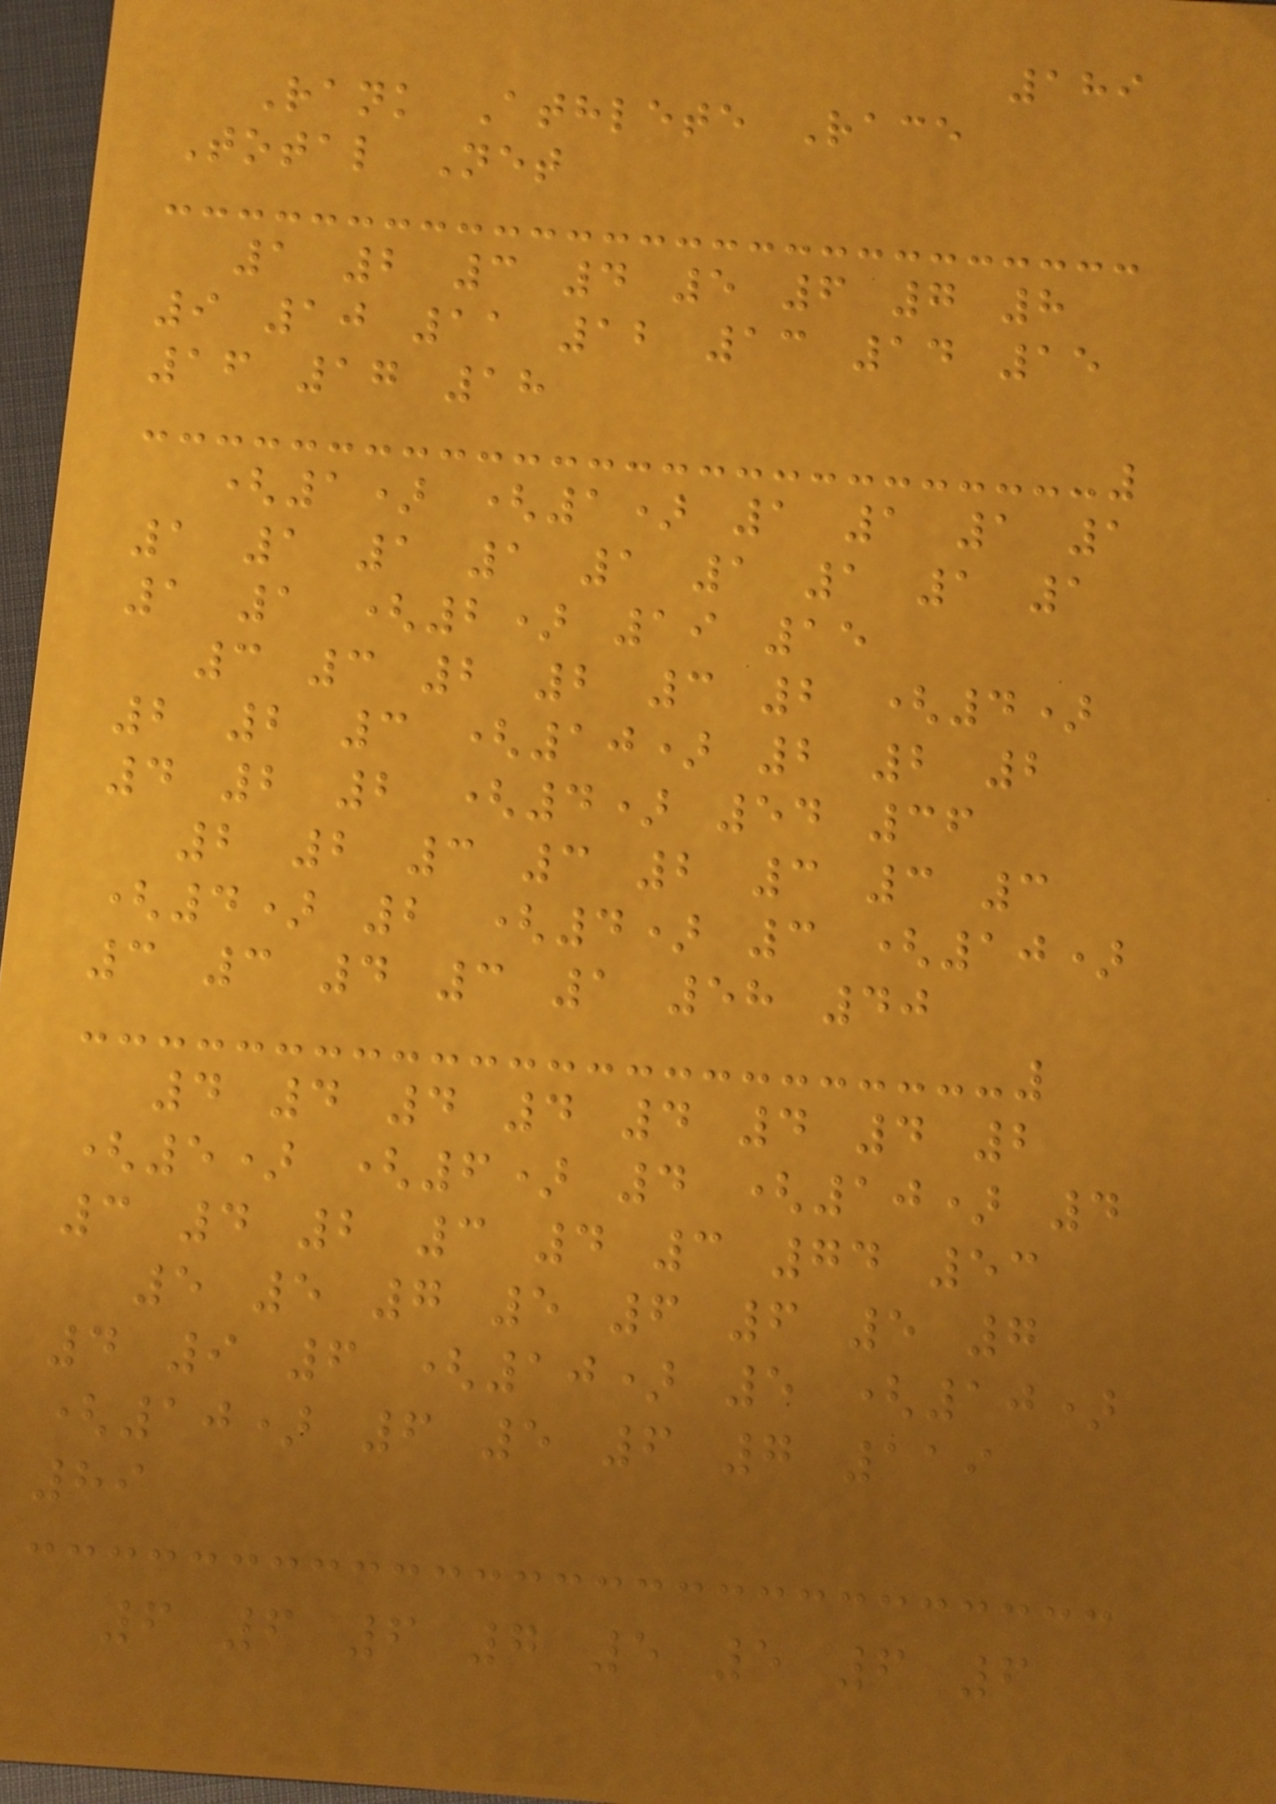189
Rank Athlete Race
Total Net
1 2 3 4 5 6 7 8
9 10 11 12 13 14 15
16 17 18
(1) (1) 1 1 1 1
1 1 1 1 1 1 1 1 1
1 1 (2) 19 15
3 3 2 2 3 2 (4)
2 2 3 (10) 2 2 2
4 2 2 (4) 54 36
2 2 3 3 2 3 3 3
(4) 2 (4) 3 (10)
3 3 4 3 1 58 40
4 4 4 4 4 4 4 2
(5) (6) 4 (10) 4
3 4 2 3 4 3 74 53
5 5 7 5 6 6 5 7
4 9 6 (10) 5 (10)
(10) 6 5 6 7 119
89
6 6 6 7 5 5 6 6
